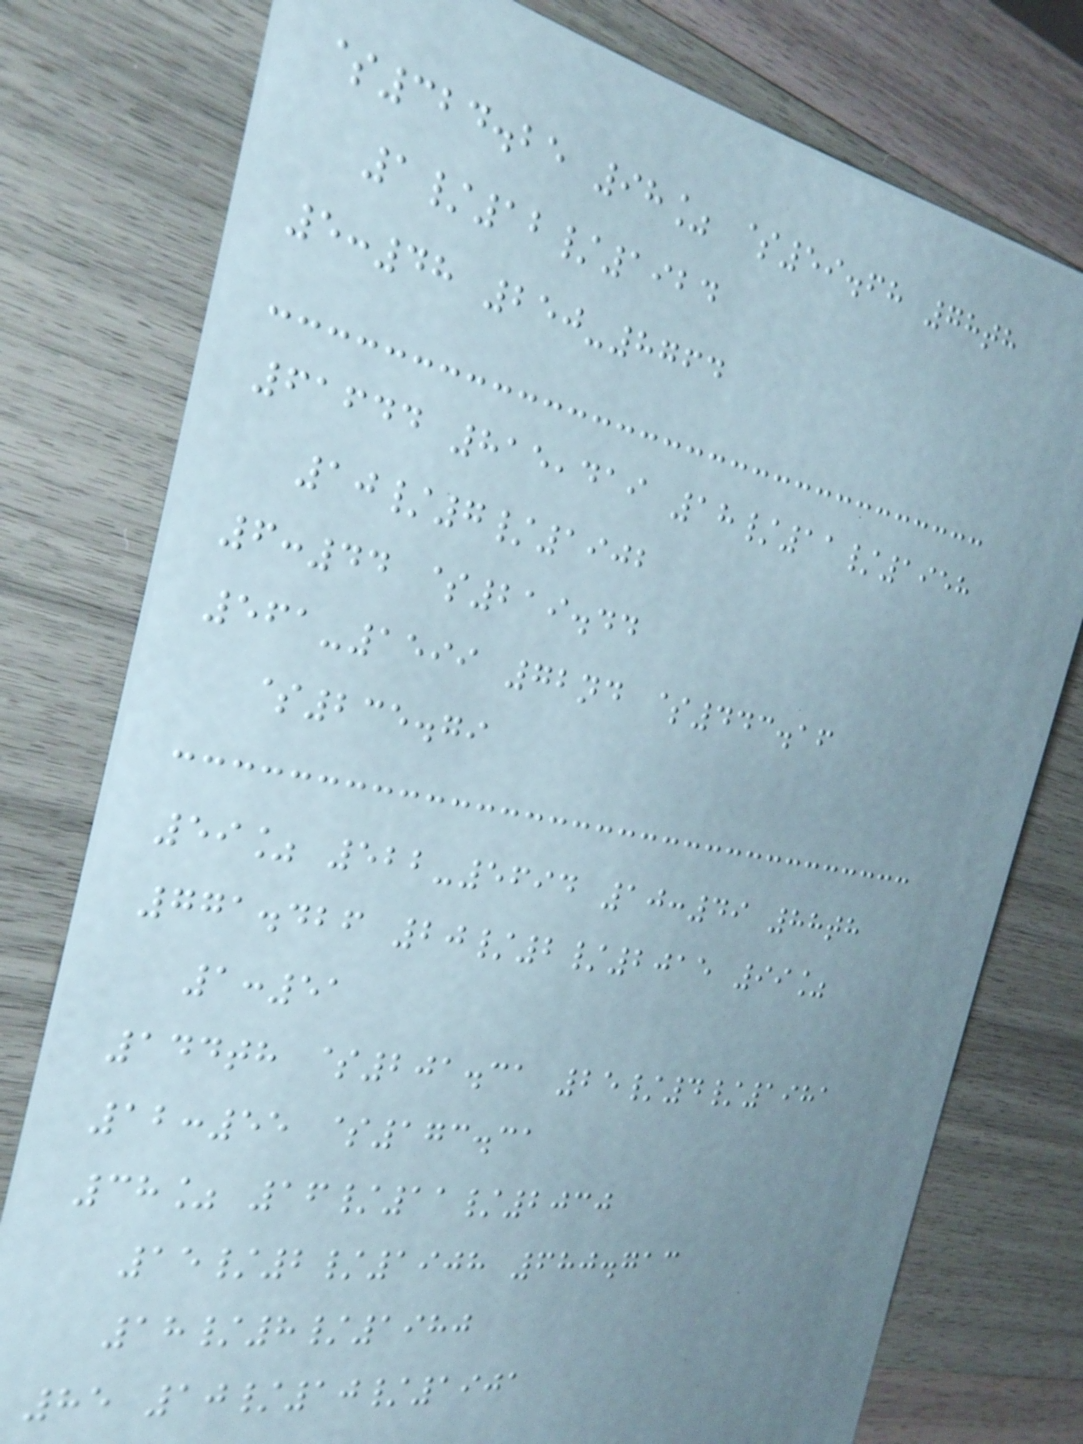$324.25 98% $59.68 78th
1/12/1924
5:48 250-8764
61644 815,419 18/11/1958
10/7/1902
6:44 $219.44
561-1599 72nd $443.16
$235.79
59% 522-5694 10:49 88th
771.426 20/2/2015 99%
1:51
144th $201.31 25/4/1981
12:55 $173.31
38% 16/11/2030
15/2/1908 680.713
18/8/1980
85 10/10/1901
